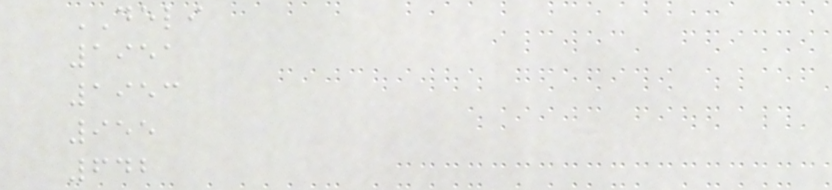DELI
1951
1953
955
642
